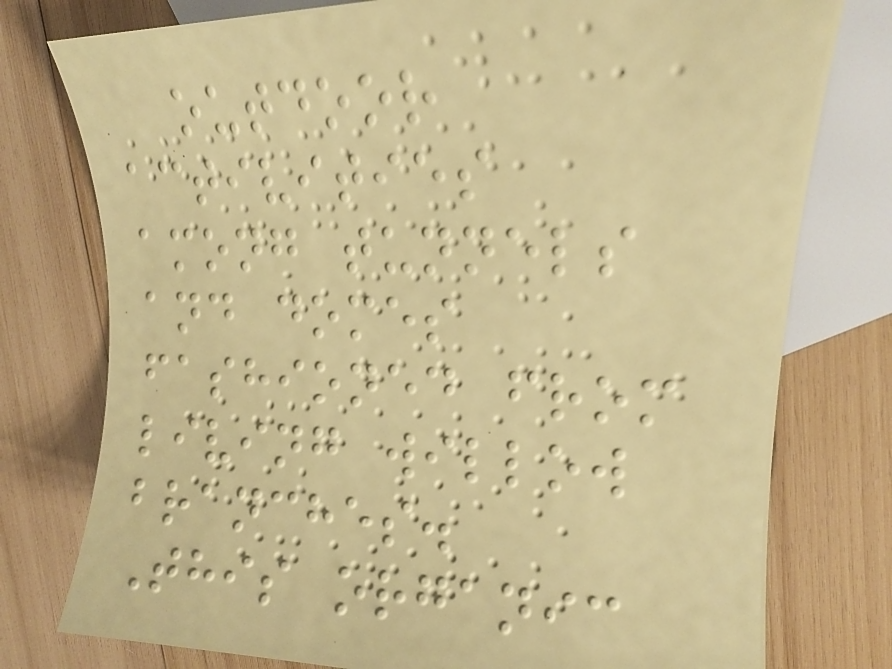outdoor
activities
among tunnels
and domes
fashioned from
living willow
branches.
This organic
